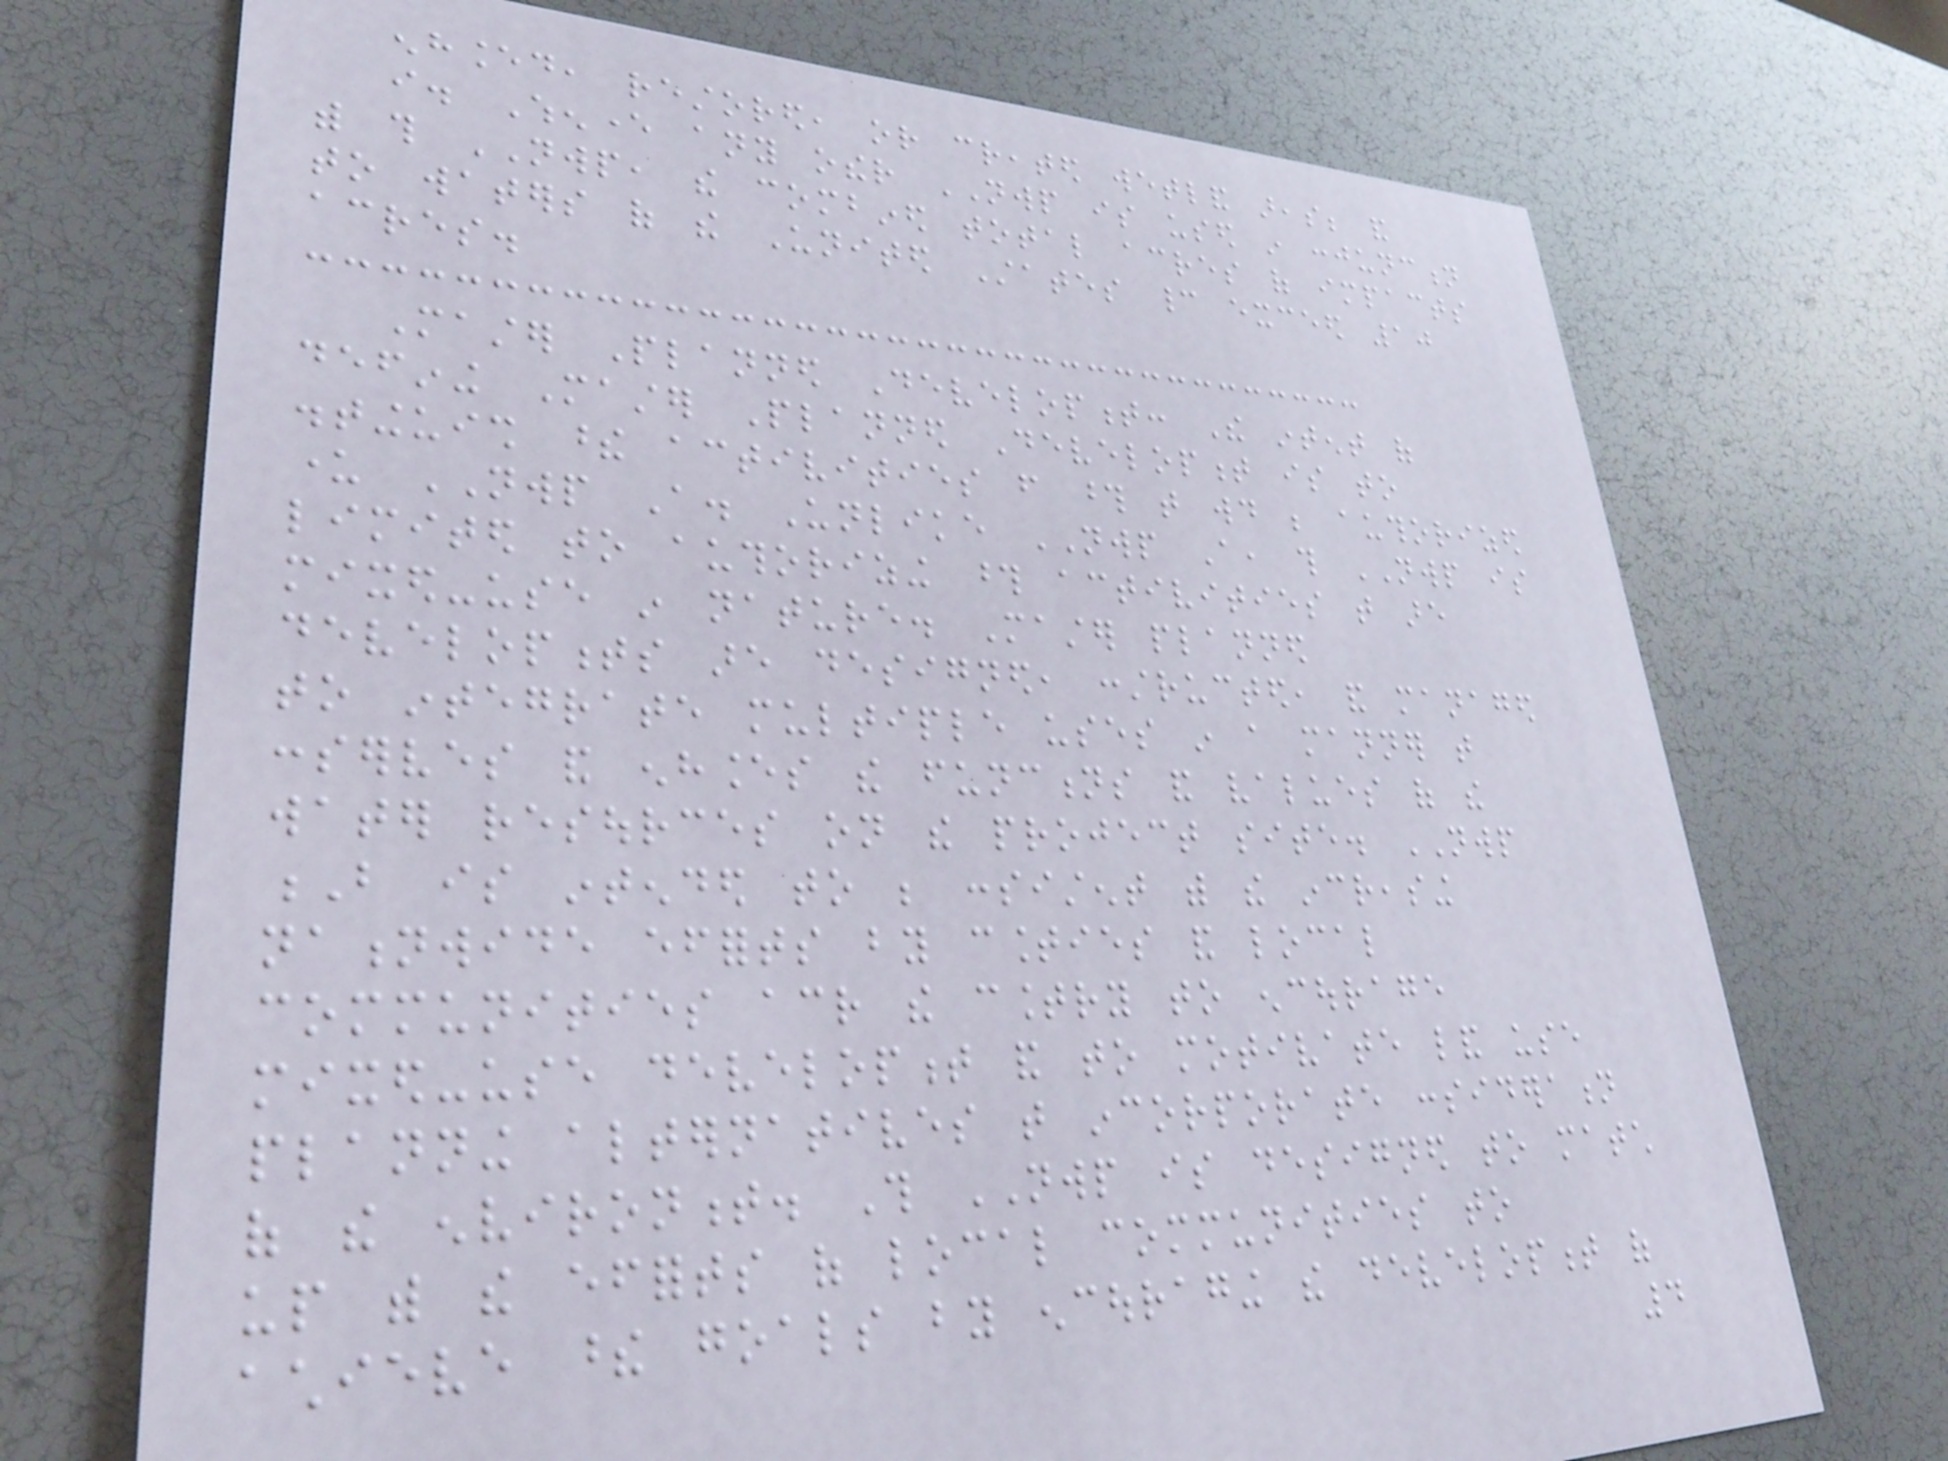enhanced, restored, or created wetland areas; and
i. Whenever any other NWP is used in conjunction
with this NWP, the combined total acres of impacts
to waters of the United States cannot exceed 10
acres.
Master Planned Development: The intent of
defining Master Planned Development is to
distinguish these activities from those that would be authorized
under NWP A. Unlike NWP A, this NWP is
limited to authorizing those activities that are
mixed-use in nature. Master planned
developments are designed, constructed, and managed
to integrate multiple uses in a manner that
conserves and enhances the functions and values of the
water resources on the project site. NWP
B is intended to be consistent with the increasing
nationwide efforts by counties and local
communities across the country to encourage
mixed-use development and to motivate land use
planning alternatives that incorporate consideration
of the environment. This NWP is designed to match
up with the efforts of local communities to
achieve these goals by encouraging the development of
4
